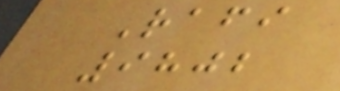Rafi
9802
